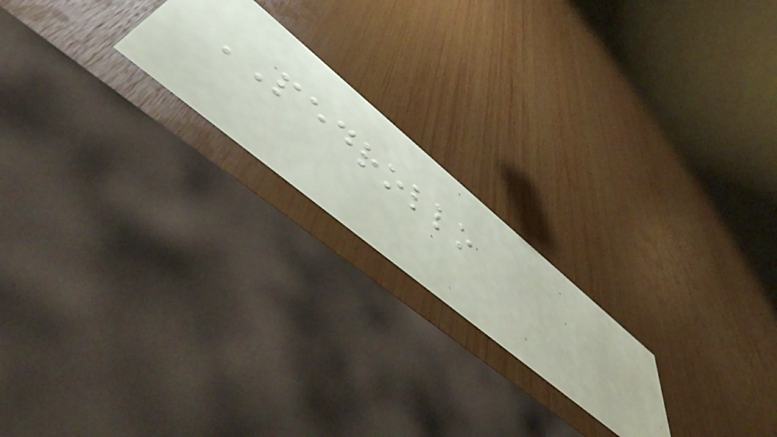PEDROLLO
